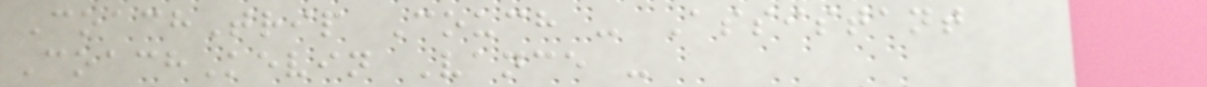CoachTrip Couch - Assistant
CoachKevin Vance -
